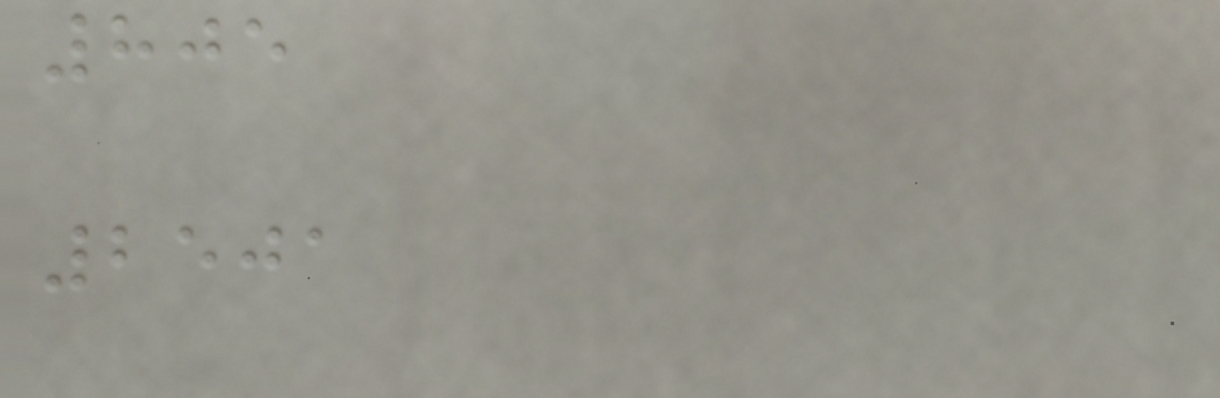805
2501
